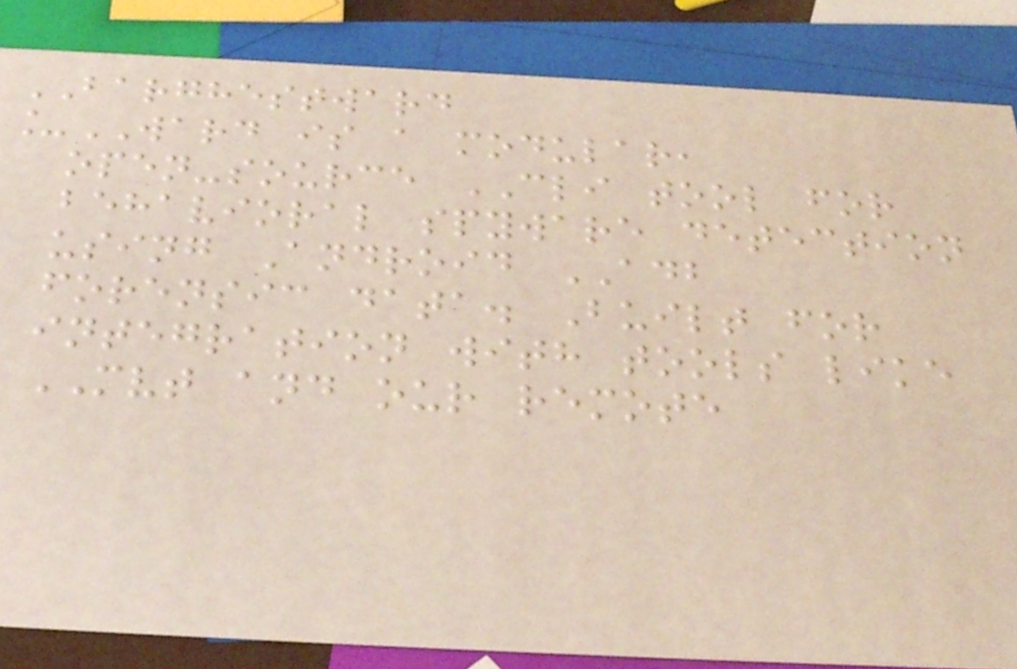BARGHESTWARD
_WARD is a modular,
open-source CLI tool for
behavioral spyware detection
using Android ADB
forensic data. Built for
integration with tools like
MVT and our remote
